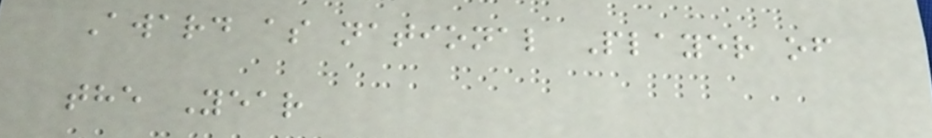Award as national Player of
the Year
